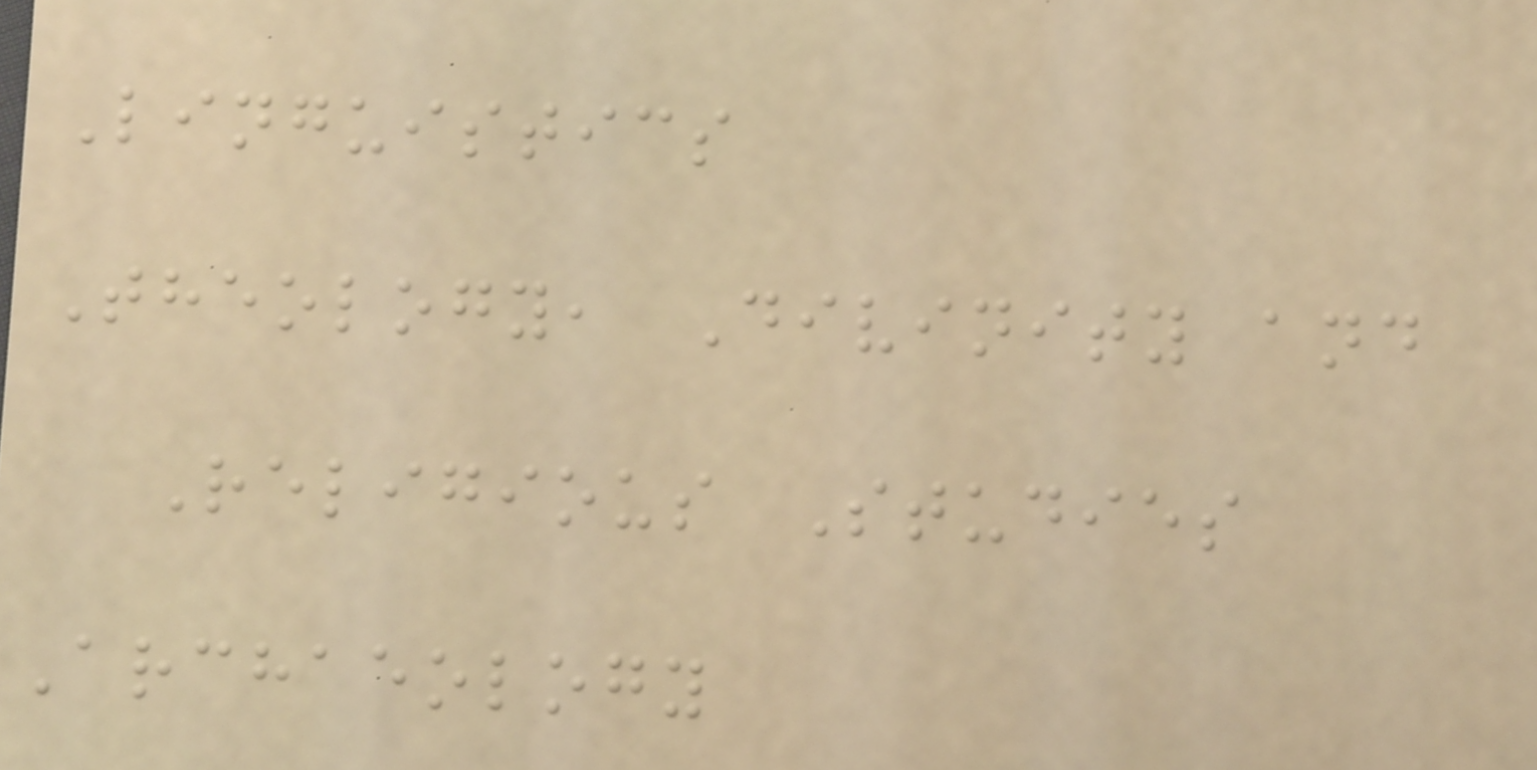Linguistics
Theology, Divinity and
Religious Studies
Archaeology
